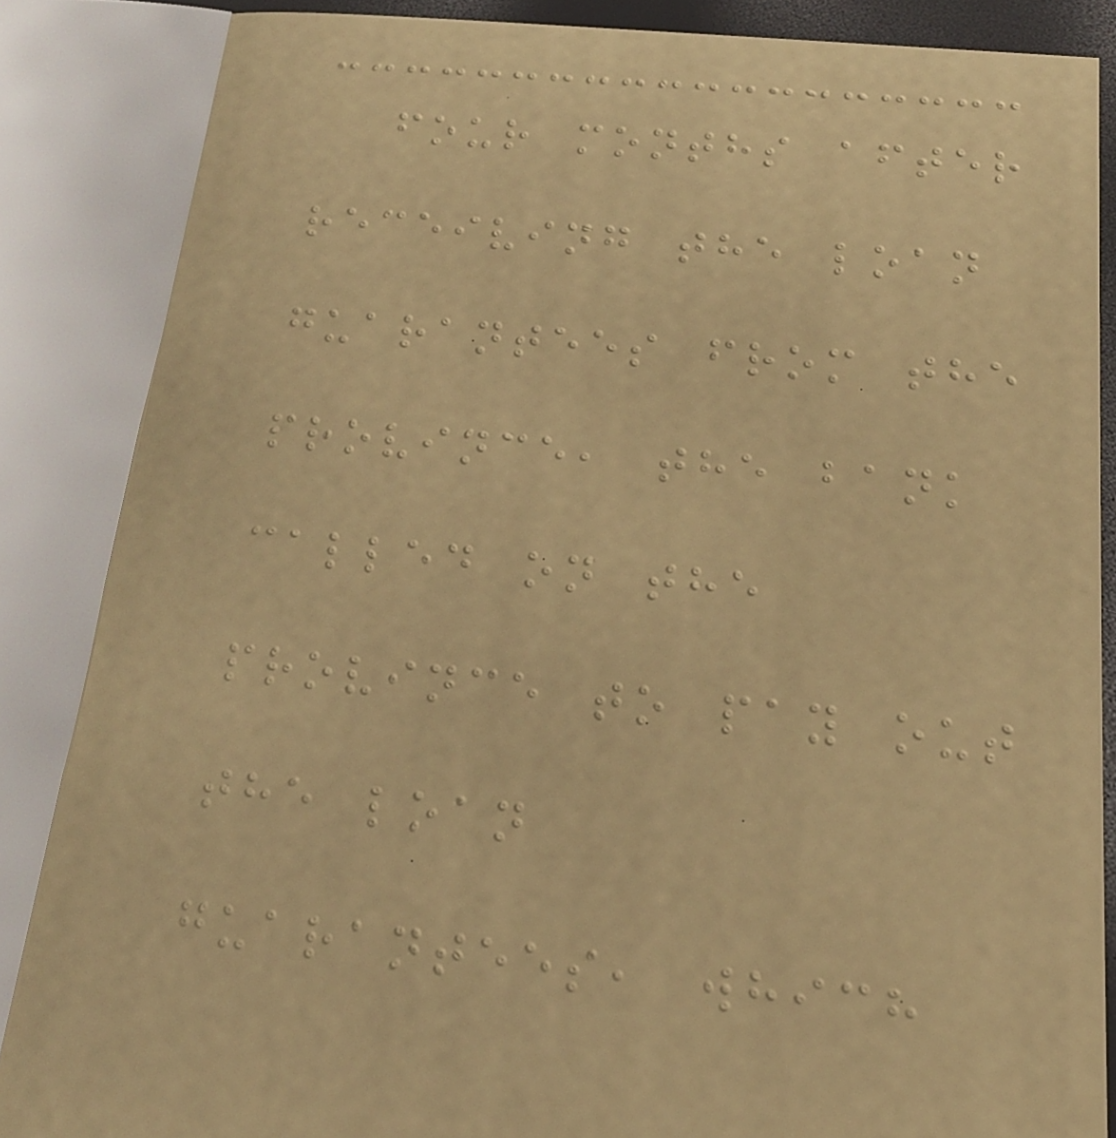four months after
receiving the loan
guarantees from the
province, the bank
called on the
province to pay out
the loan
guarantees, which
